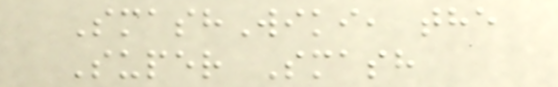SmashWiki, the
Super Smash
